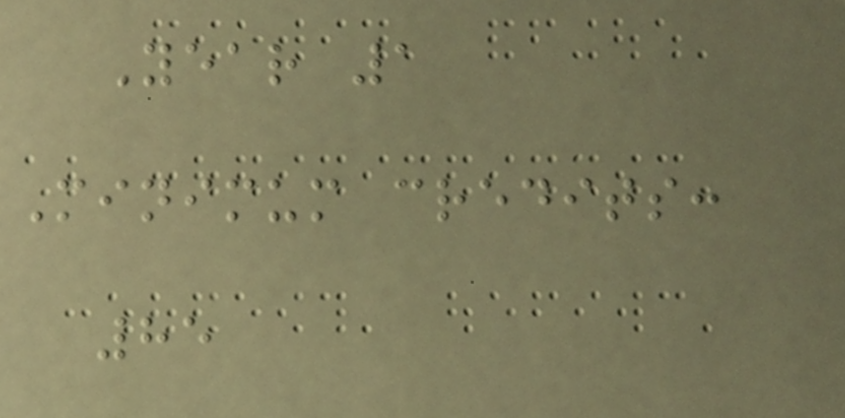Year 1
Minimum credits:
85
